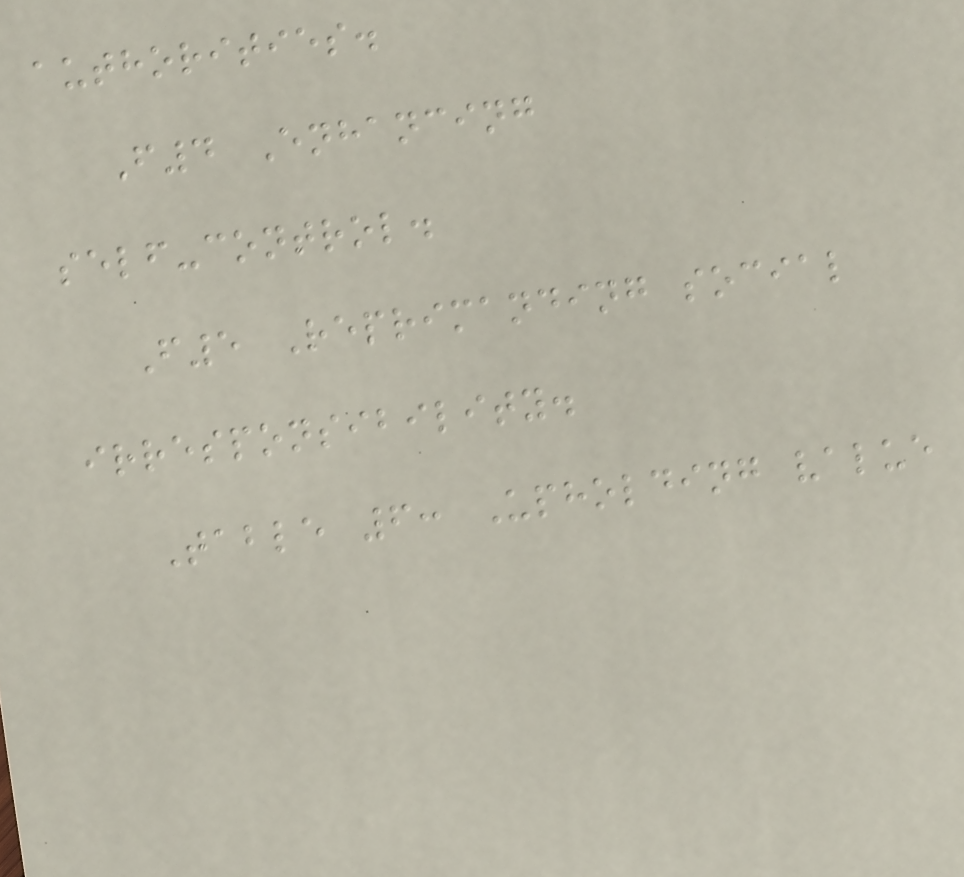authorities.
F4 Enhancing
self-control.
F5 Reprimanding social
irresponsibility.
Table 6: Upholding value
